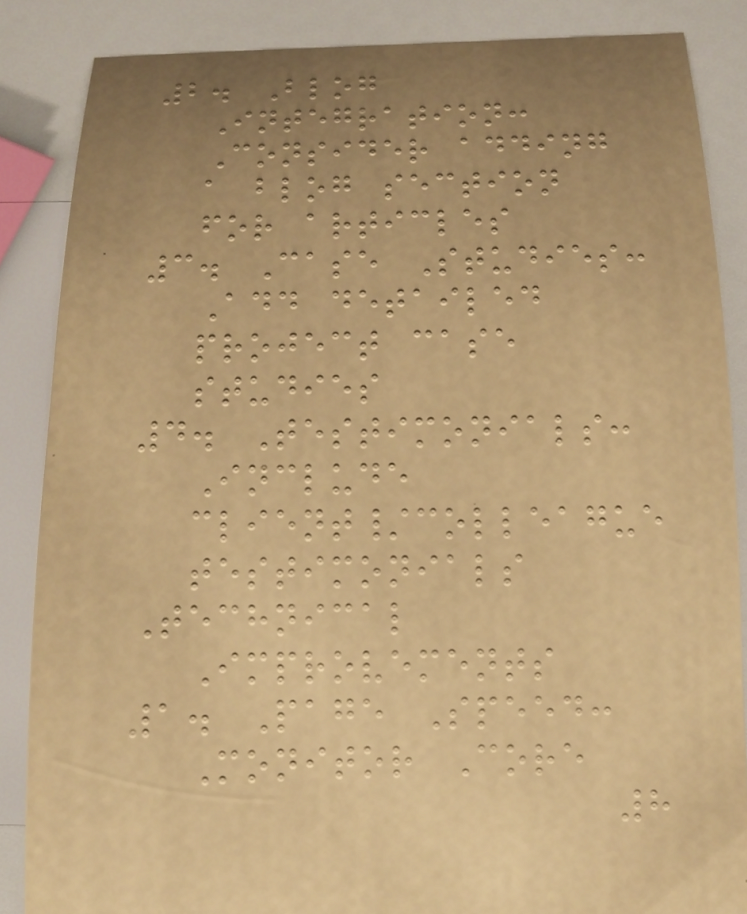2. Blog
Integration:
Consider adding
a blog section
for articles
3. Case Studies:
Add detailed
project case
studies
4. Testimonials:
Include
client/colleague
testimonials
Technical
Improvements
1. Page Speed:
Monitor Core
8
